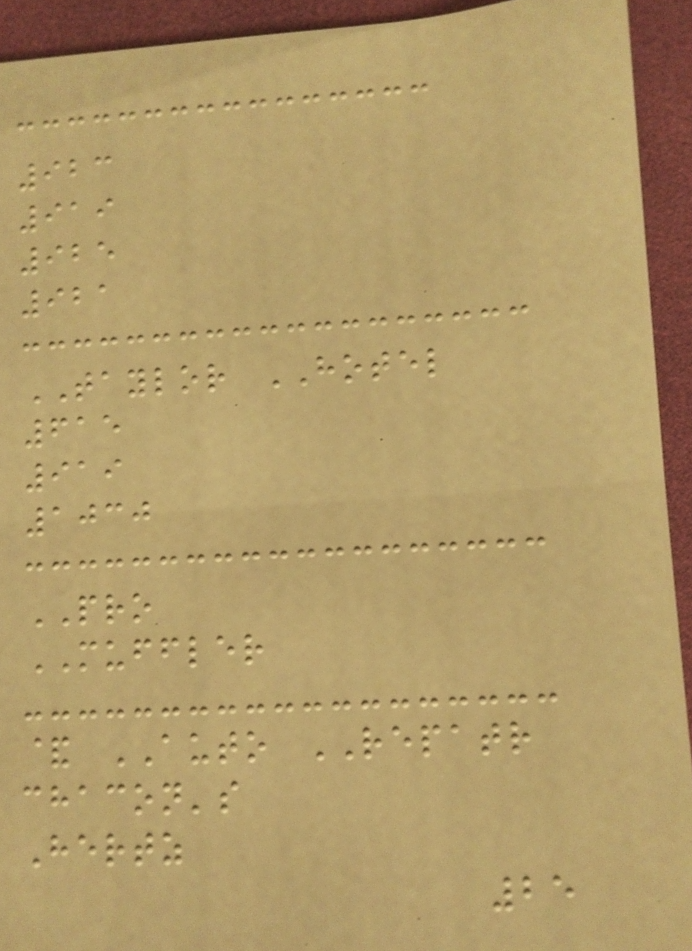923
919
925
921
TAYLOR HOTEL
615
919
1030
PRO
MUFFLER
& AUTO REPATR
chacon's
Hertz
25
